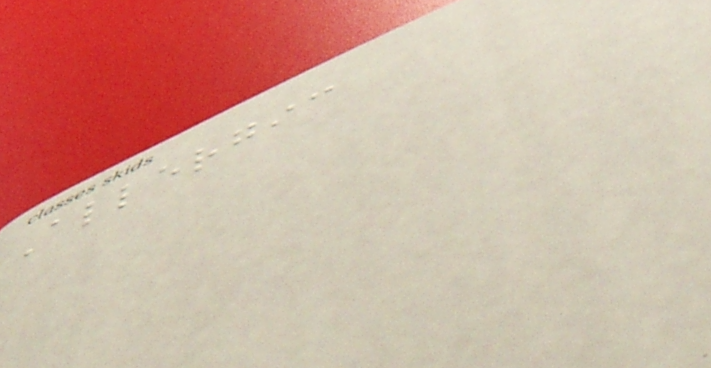Allergic
